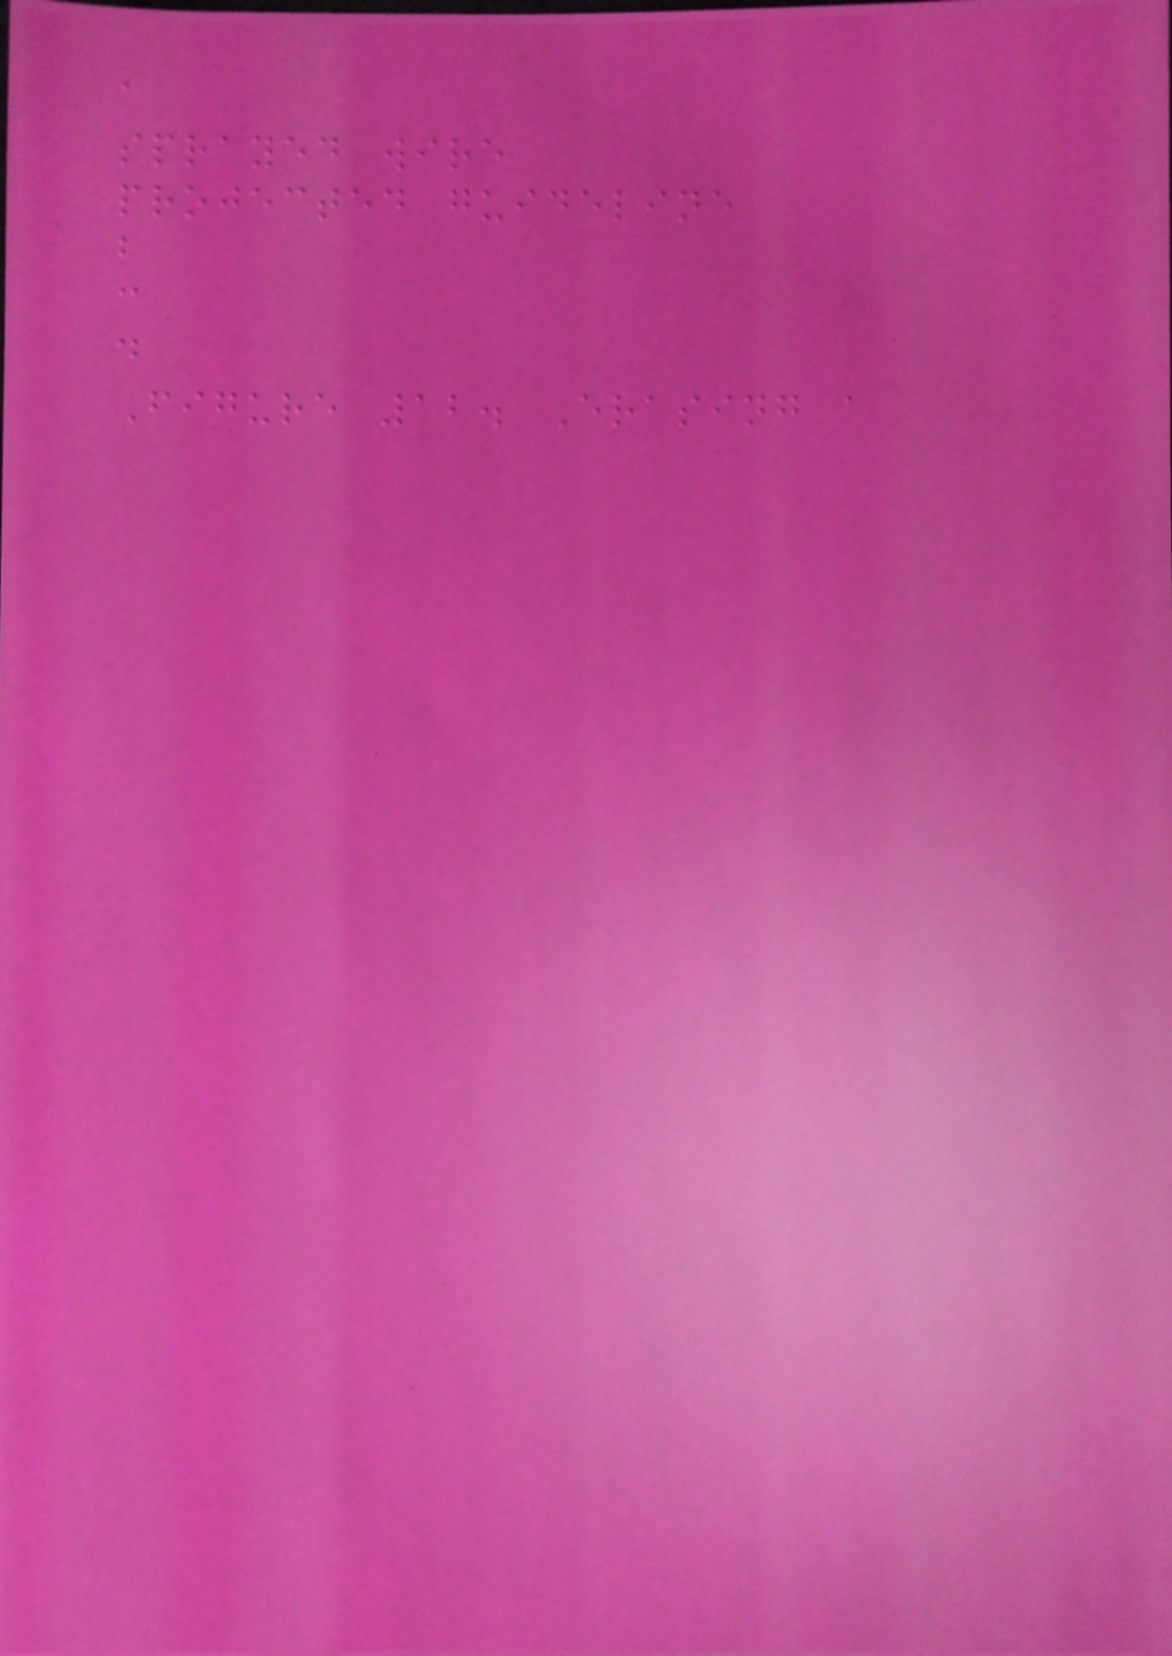a
sprayed wire
projected guideline
b
c
d
Figure 12. Erasing a
